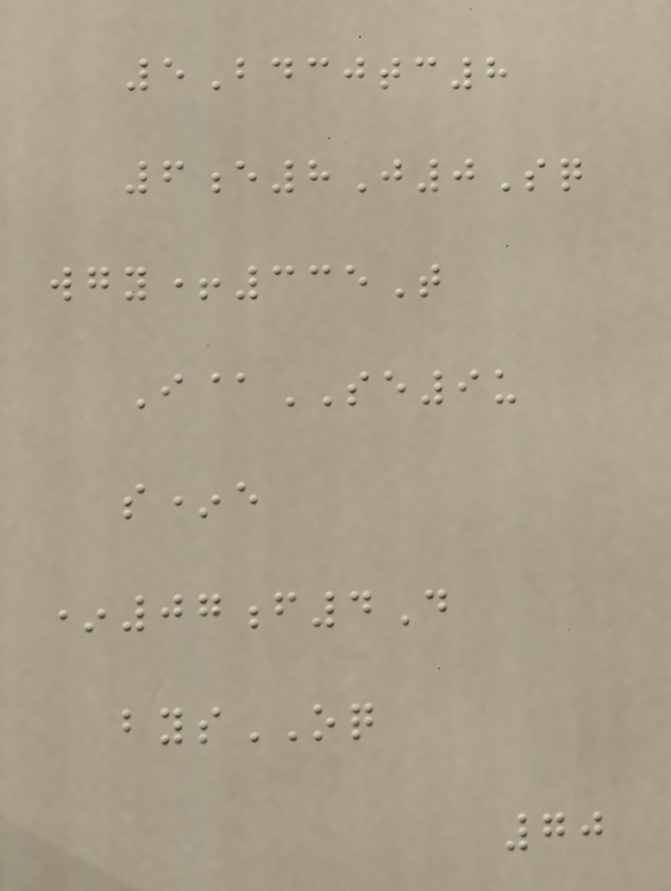5Bdcjtc8
6e8J0Sq
wgy+335T
I@SE9u
s*e
*07f4D
bysOQ
70
